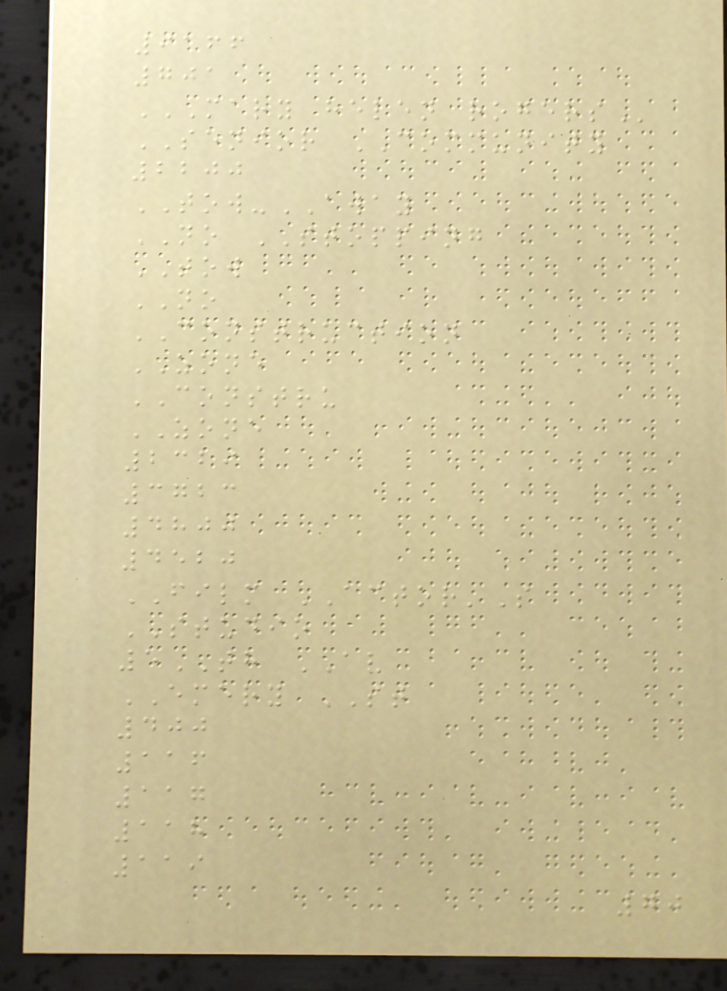9166
701
MARY HELEN ROGERS
SENIOR COMMUNITY
2200
TOW-AWAY
NO STOPPING
TOW
NO
CONSTRUCTION
ZONE
CONSTRU
ZONE
2329
3723
4800
4520
FILM ACTOR'S
STUDIO
5TH AV
EMERY ST
400
116
117
118
119
70
